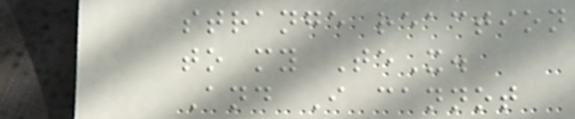strange reaction
to my TeX.
And I cannot
